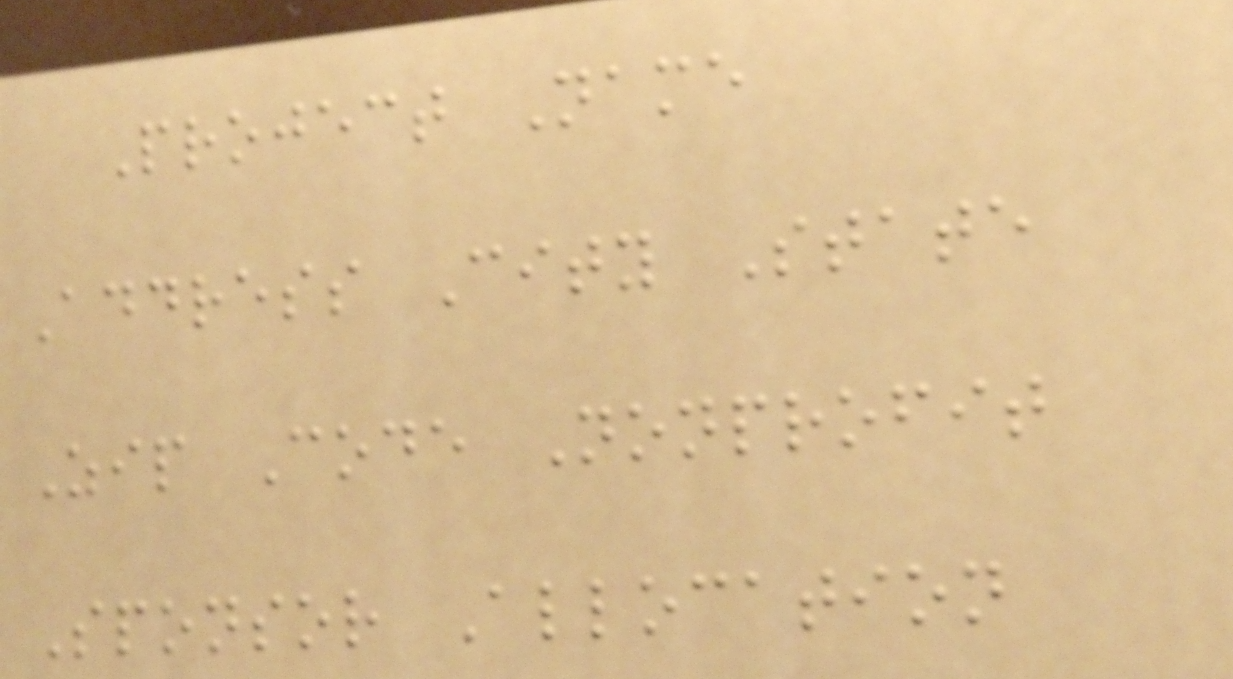Project Name
Address City State
Zip Code Nonprofit
Sponsor Allocation
